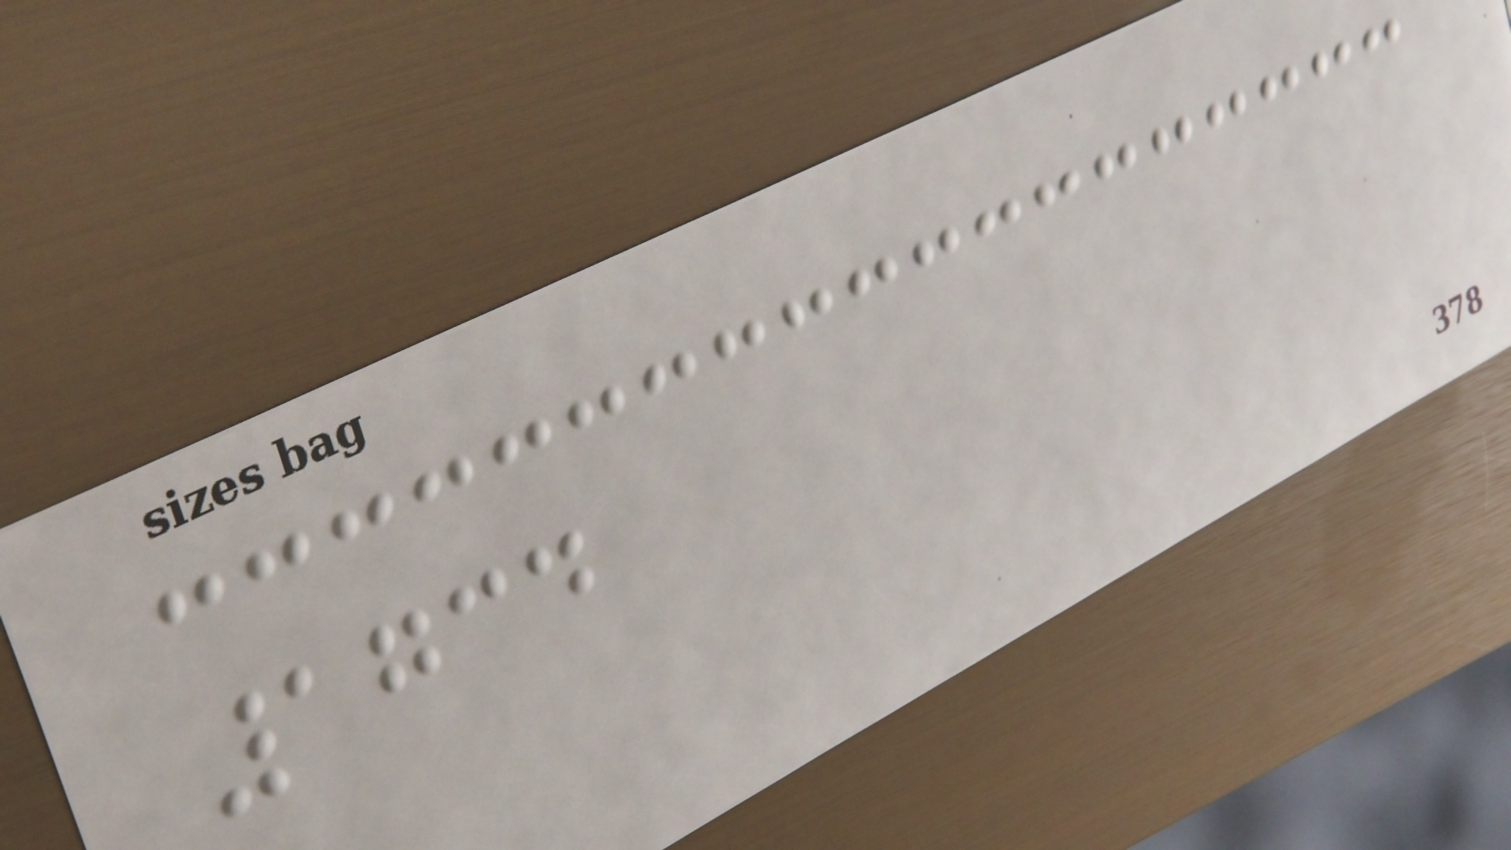1734
